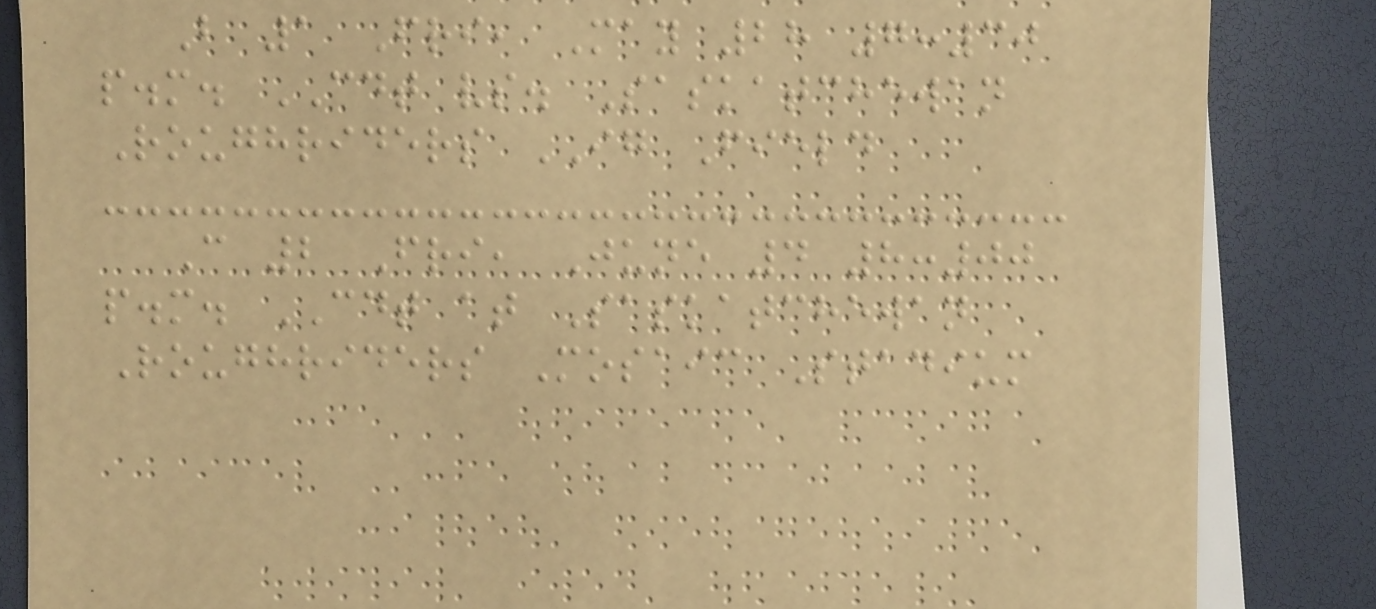B 1 Fri, May 28 7:30
p.m. CDT vs. Saskatchewan
Roughriders IG Field
C 2 Fri, June 4 8:00
p.m. CDT at Saskatchewan
Roughriders Mosaic Stadium
